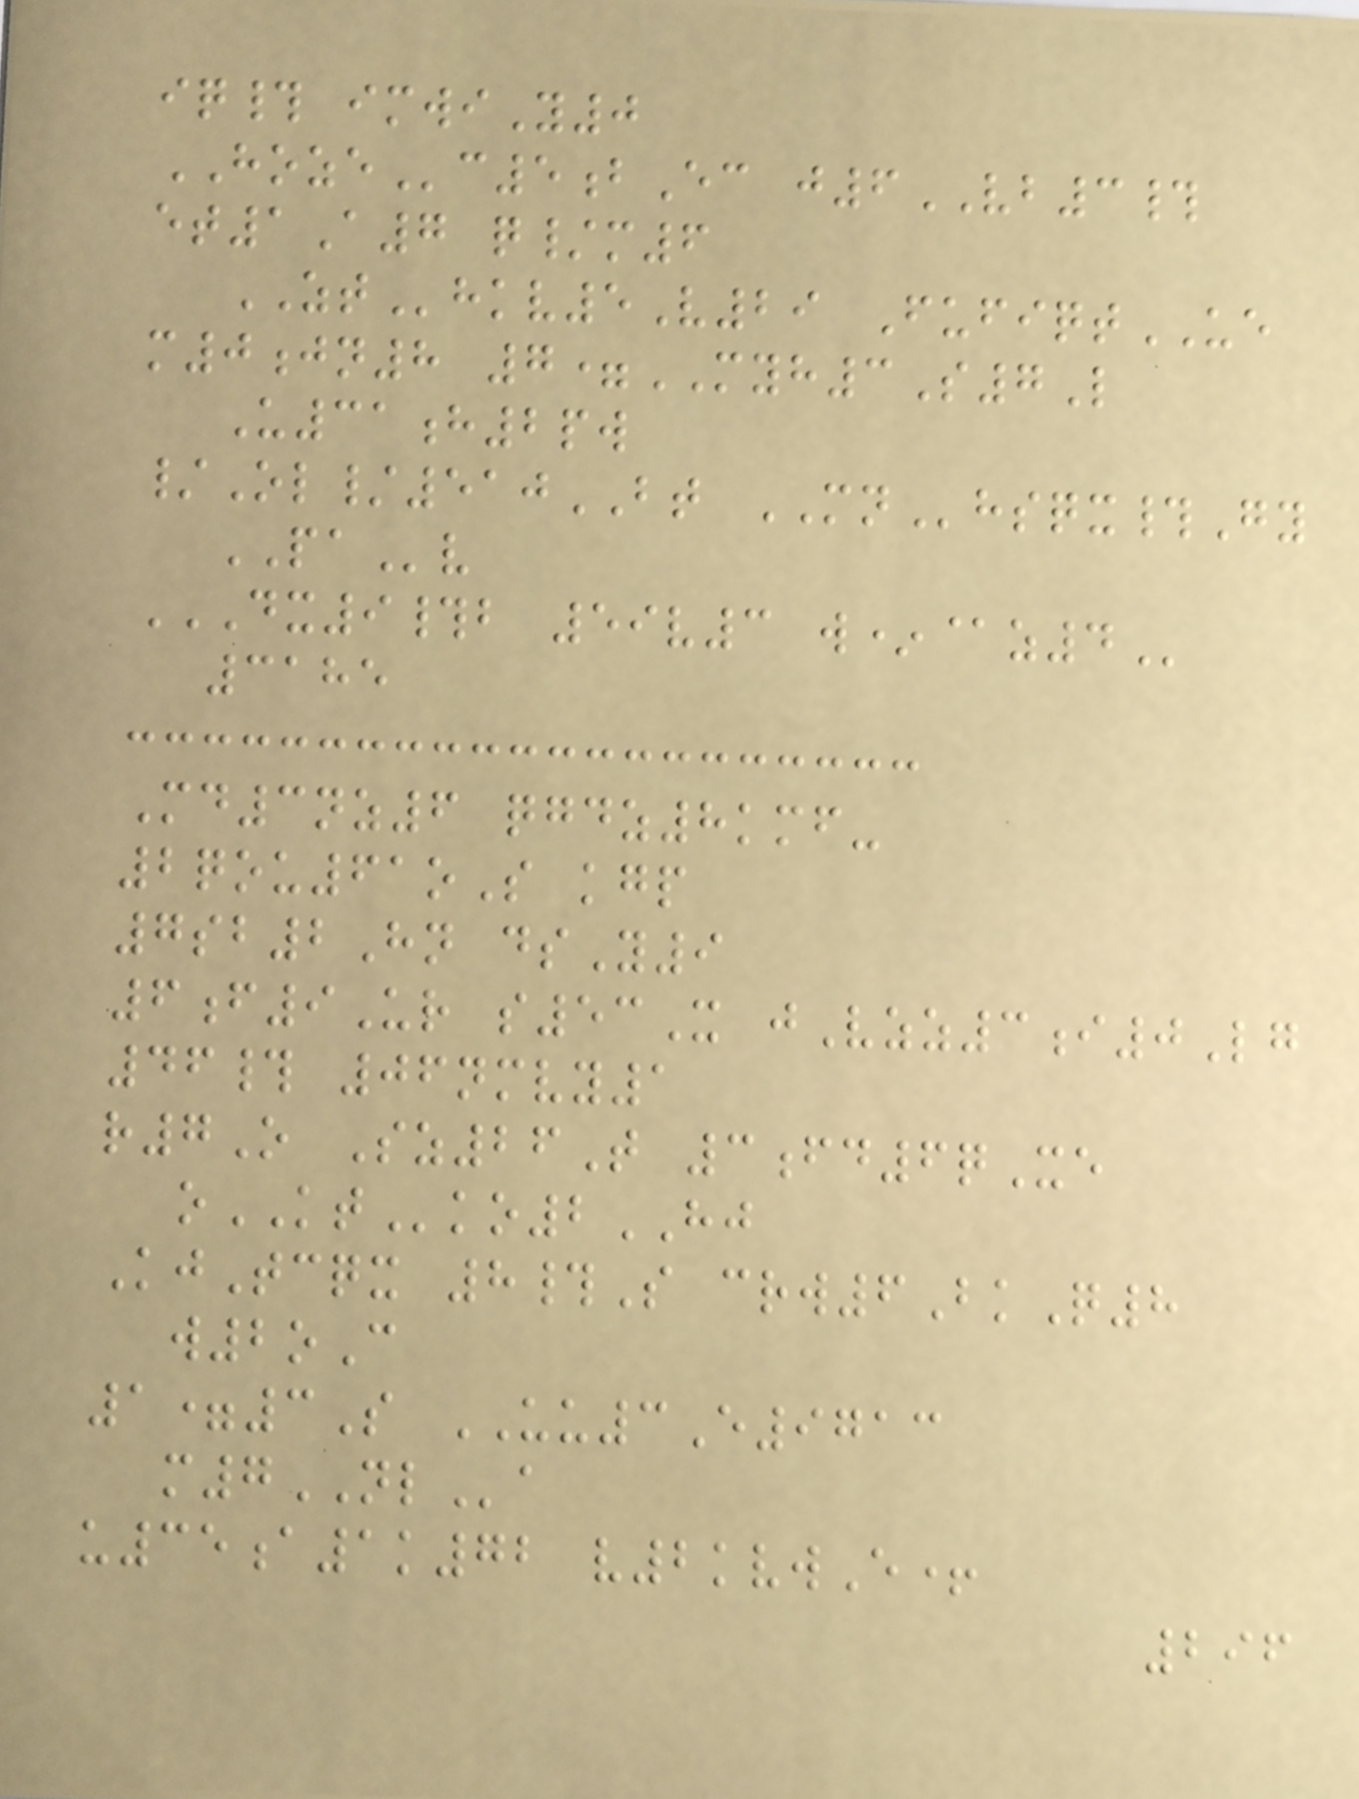iq# imwiY0
HOZEc5bEc j6VB3#
et1A7 q/m6
ZThkv5V29 FufiqtUE
m0jn8 7=MYH3S7L
U31h2pw
/Ol/510BT MNhsqx#Gy
PAv
DX9#B 59V3 W*@Z4
3185
Md3nz6 qgdz8kmf-
2qou61oS kgp
7sb2Hn dsY9
6f9Ur s53X jVzz3i0Lg
46# 06nmvy1
r7O Sz26T 3fd6qXe
oKTko2HJ
KjTcqx 8#S crw6BkQ8
w2oC
1=3S UU3E9713
m7NLa
u35a1k72 v2kvwE+
296
